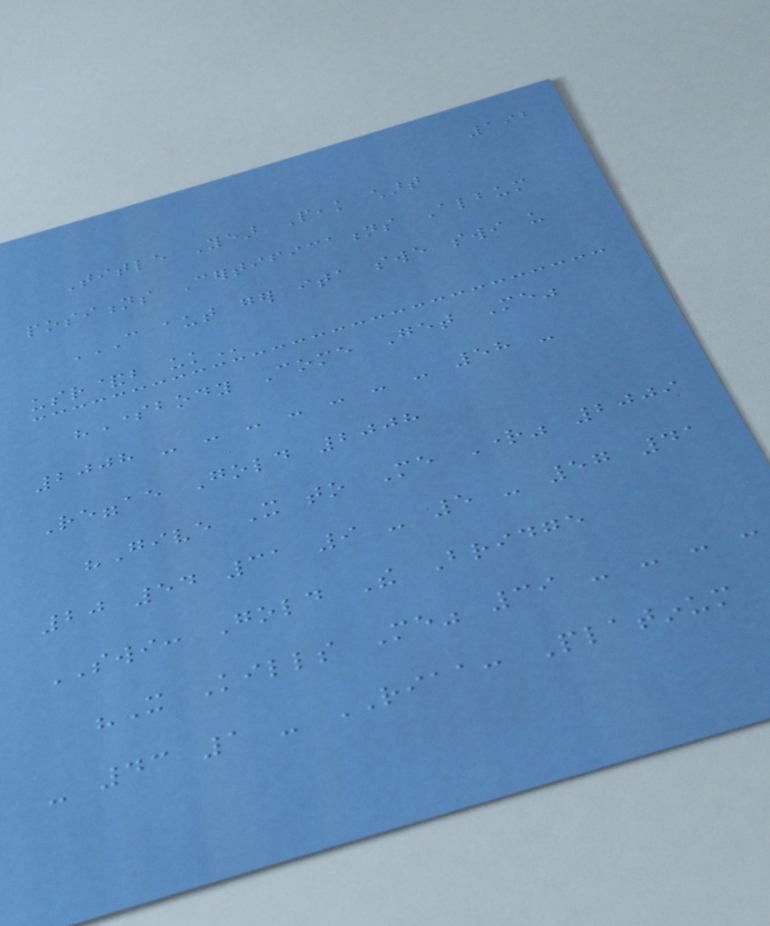192
Title Year Peak chart
positions Certifications Album
CAN AUT GER ITA SWE SWI US
USR&B UK
"Somebody Come Get Me"
2008 - - - - - - - 58 -
Reggae Gold 2008
"Give It to Me Right" 2009
20 54 31 9 - 5 - 57 41
SWI: Gold The Bridge
"It Kills Me" 39 - - - -
- 43 1 - RIAA: Platinum
